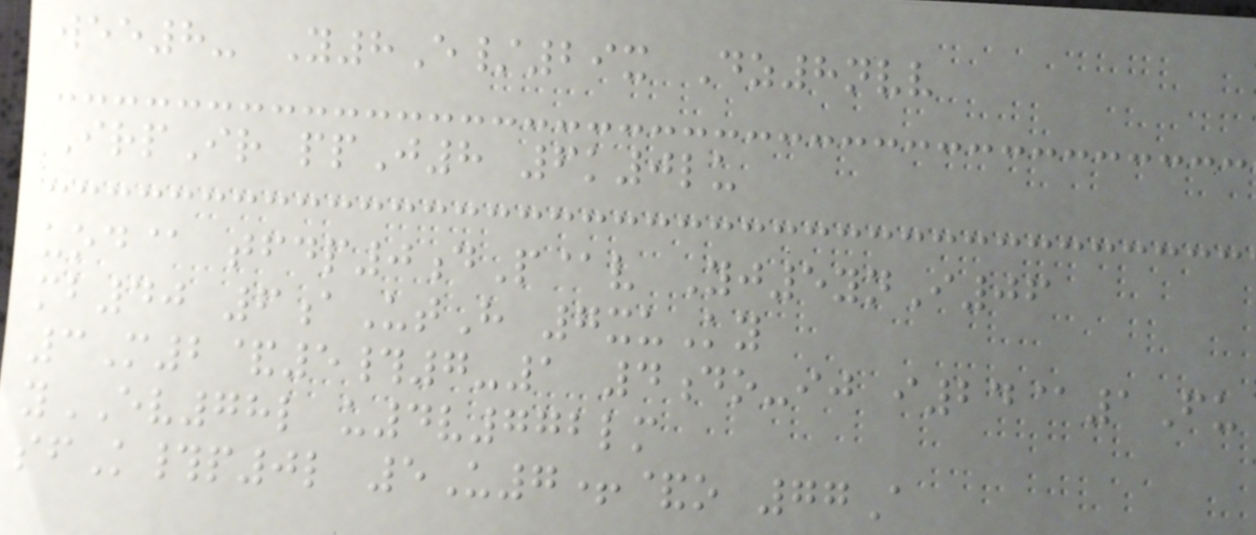wee8- Y8E/29x Dz8nvv
IrpIr ppJ8 6k0lu
uod@ tfdp0dP@v Yj5ynI06
mb40 6aUtH 7xuKy
3M2&5#7-1 4do-ij i24@1Fu
yEV78l u4v772lm
sfK#p0l 5U7+&o 77A
